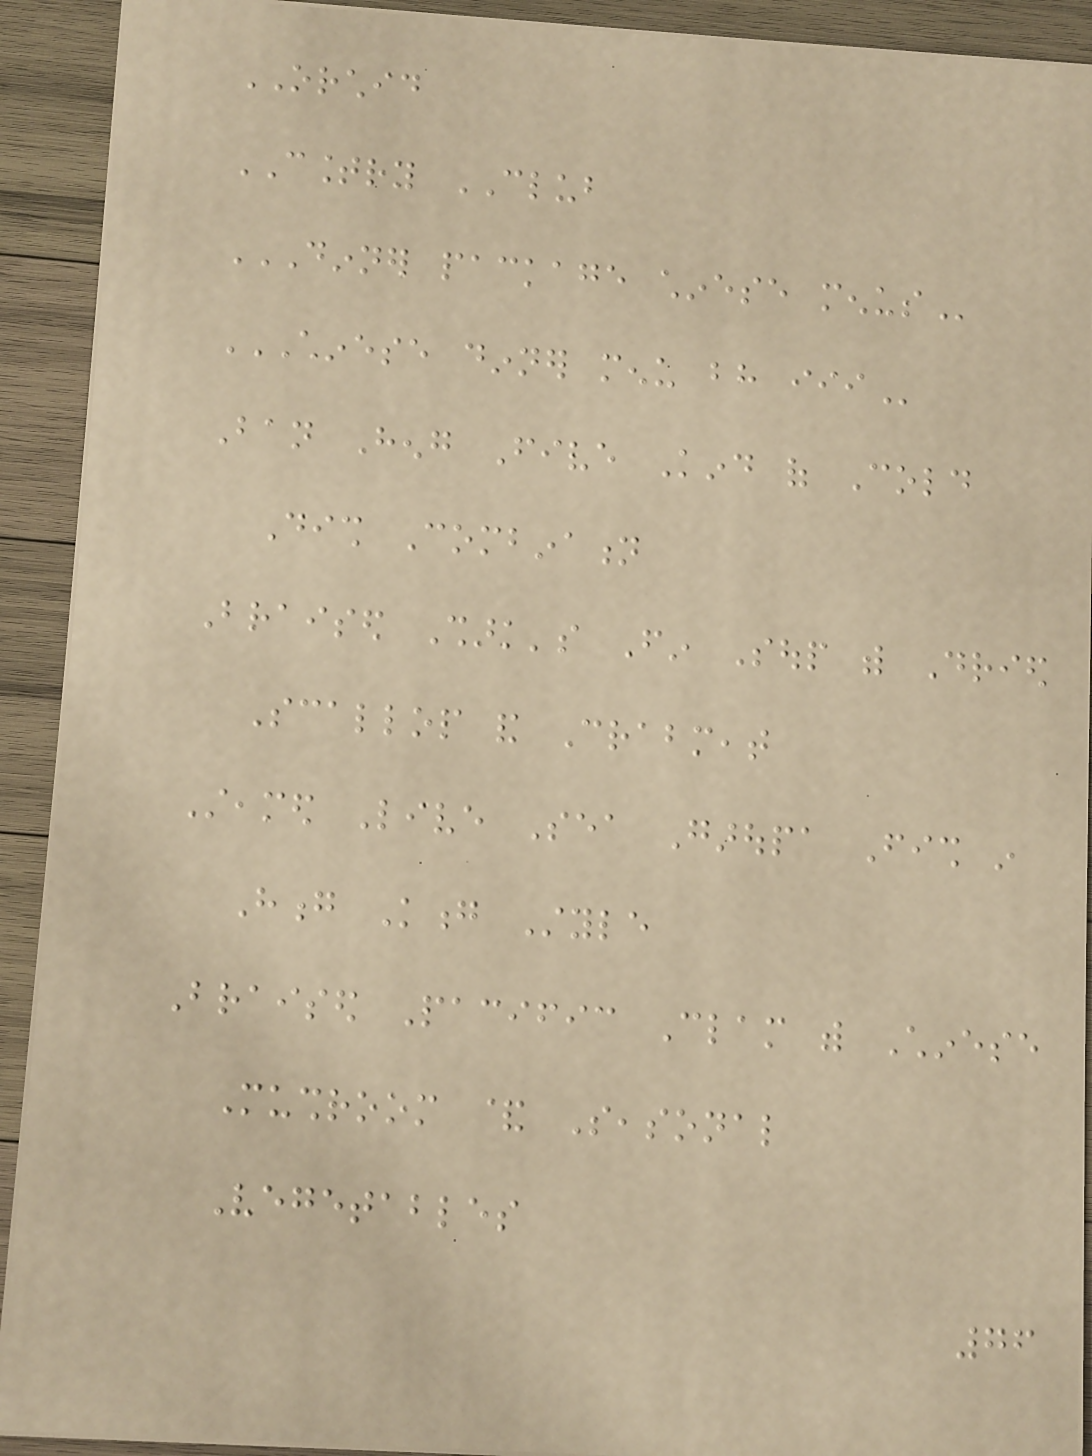ORCHID
COUNTRY CLUB
DINNER PACKAGE CHINESE MENUS
CHINESE DINNER MENU BH III
Ban Heng Five Kind of Cold
Dish Combination
Braised Shark's Fin Soup with Dried
Scallop and Crabmeat
Steamed Live Sea Garoupa Fish in
Hong Kong Style
Braised Pacific Clam with Chinese
Mushroom & Seasonal
Vegetables
76
